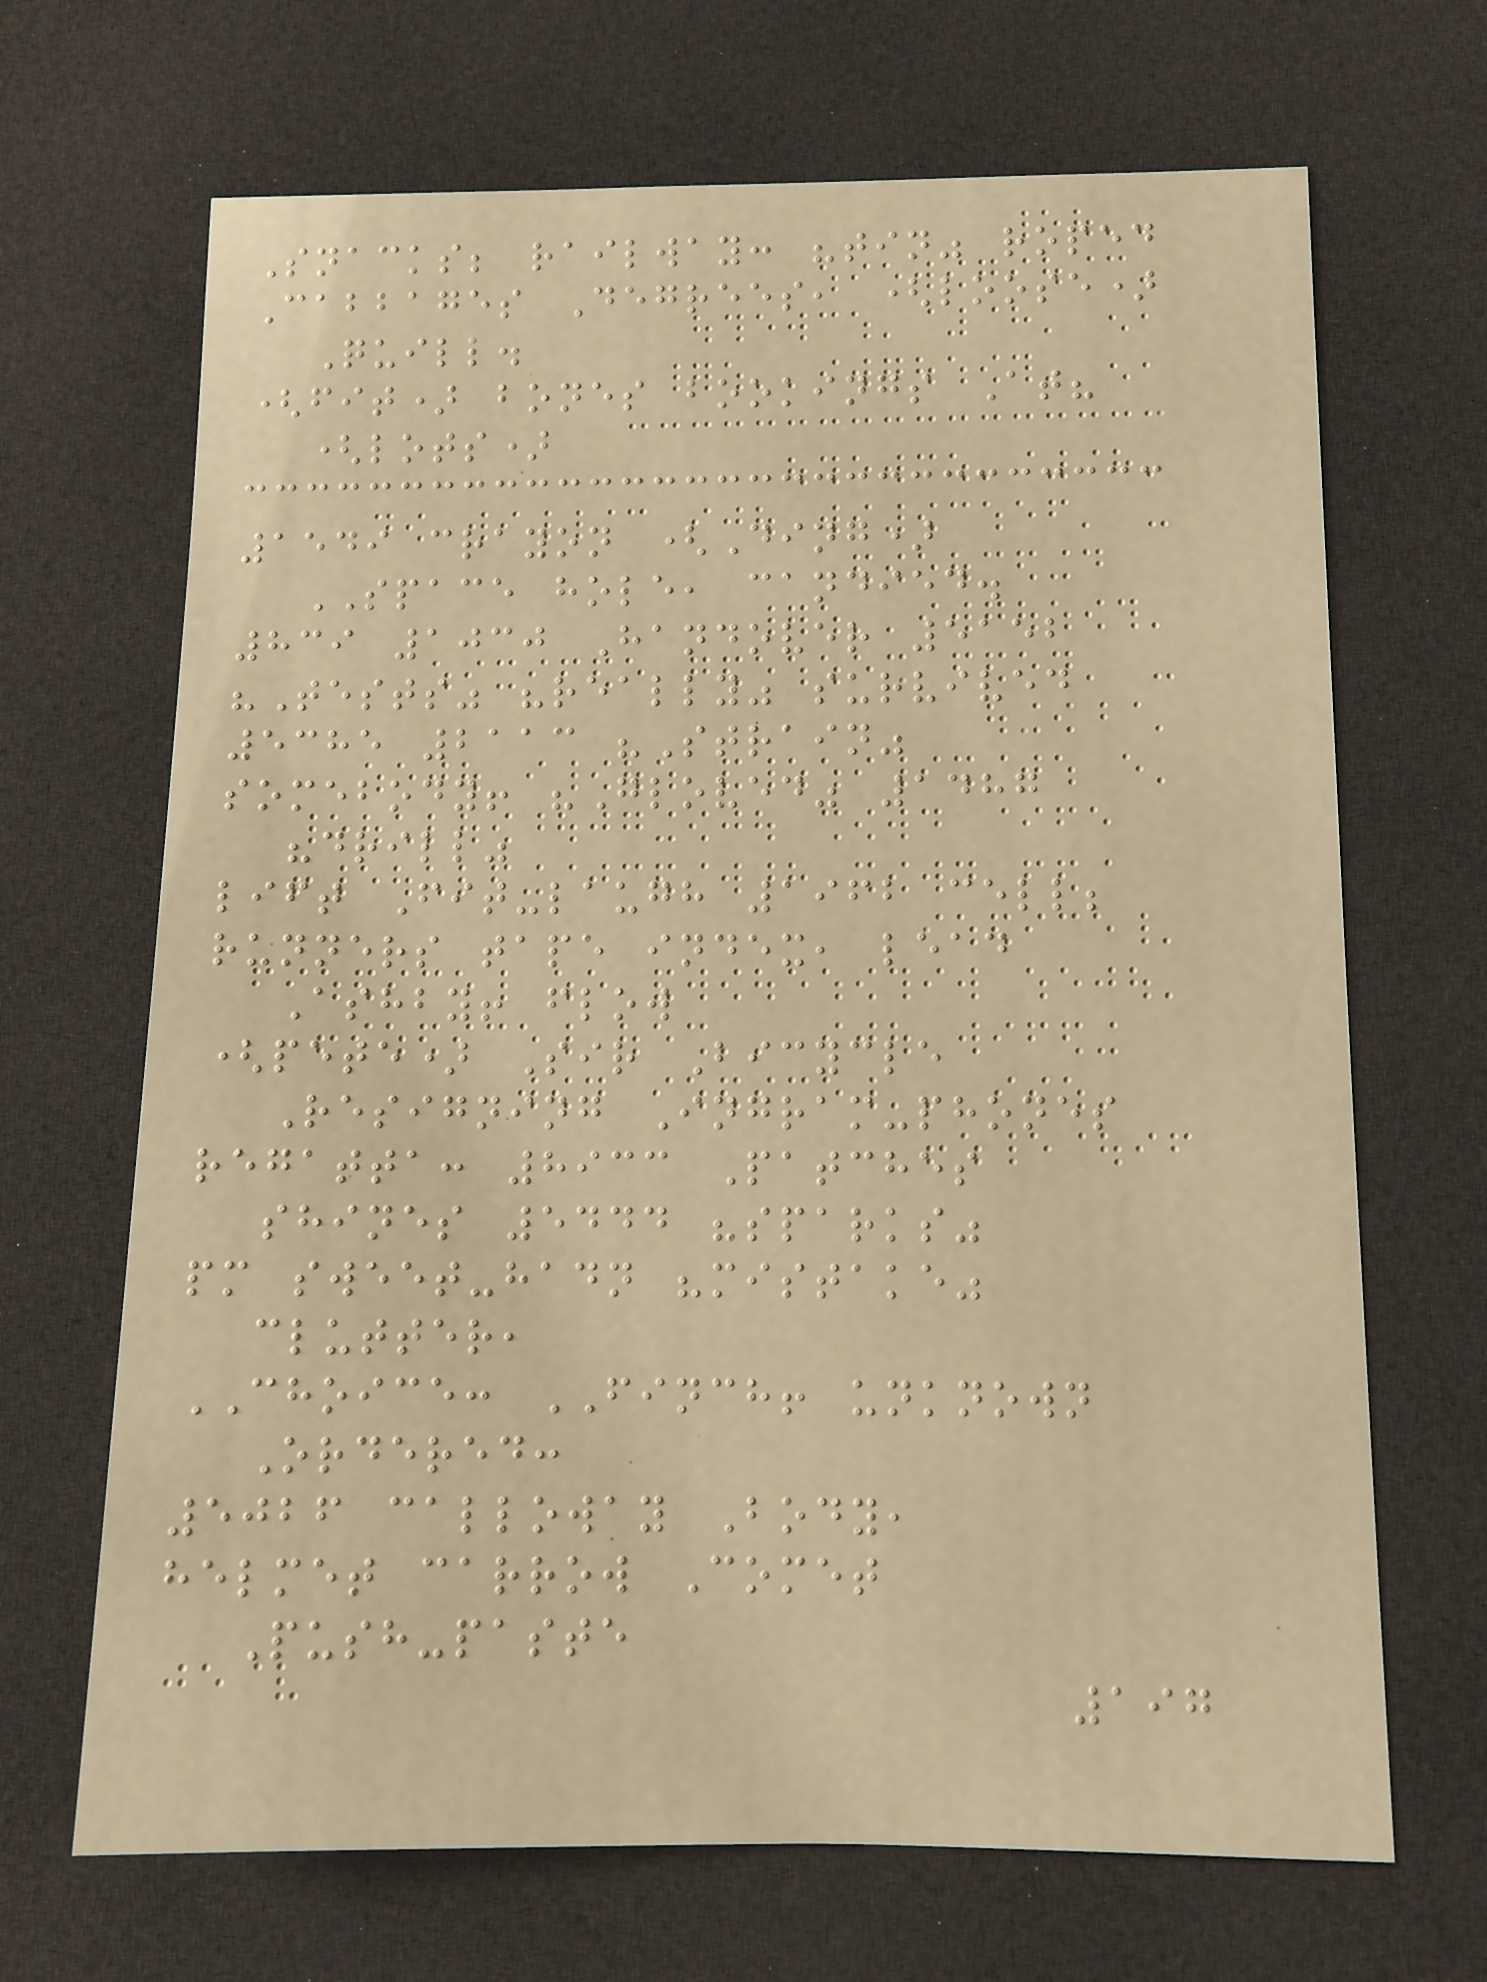Snacks; railway: "tin" roped
Cabbages Degrees, (loose)
Quill.
(fit) bones bookings At?
(lots)
1549 crayon (Ding)
SPACE hole, candied.
839 1030 Handover 5152
"Tests" "really" survived
5385 2113 "Strain"
somebody! "Gloved" 1487
"drill"
lift Fit-laugh 1962 cell;
runners tape index, lead
Ashby! flow
(pete) Sir Bicycle
Resigning Ingram-phones
regatta: 8933 Patches
shines 5444 "sparks"
pm sweet-hadn "mistake"
clutter,
CHOICE: FINCH! unknown
Ordered:
5026 calloway Body,
helmet carrow Comet
Push-paste
197
